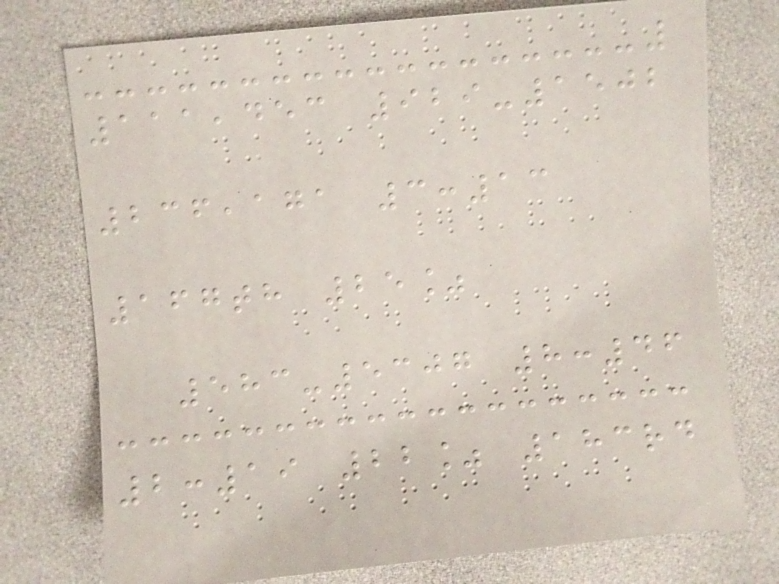111,453 929-1502
236,171 3:13
167th 25%
583-5307 8:46
2:19 22% 183rd
